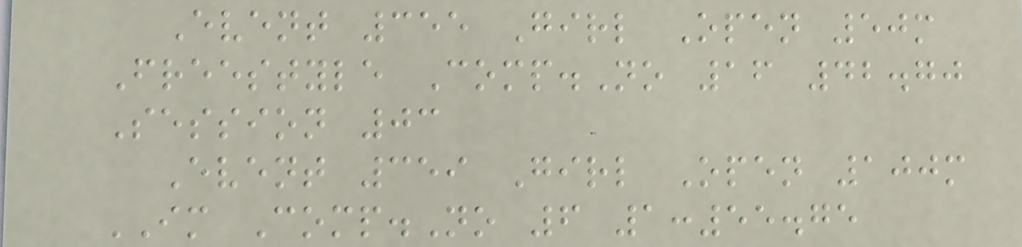Event 355 Girl Open 50m
Freestyle Comp.No 16 42.70
Session 03
Event 359 Girl Open 100m
IM Comp.No 6 1:55.75
